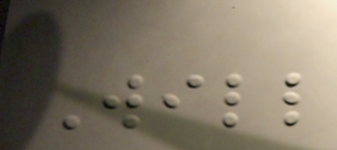Will
